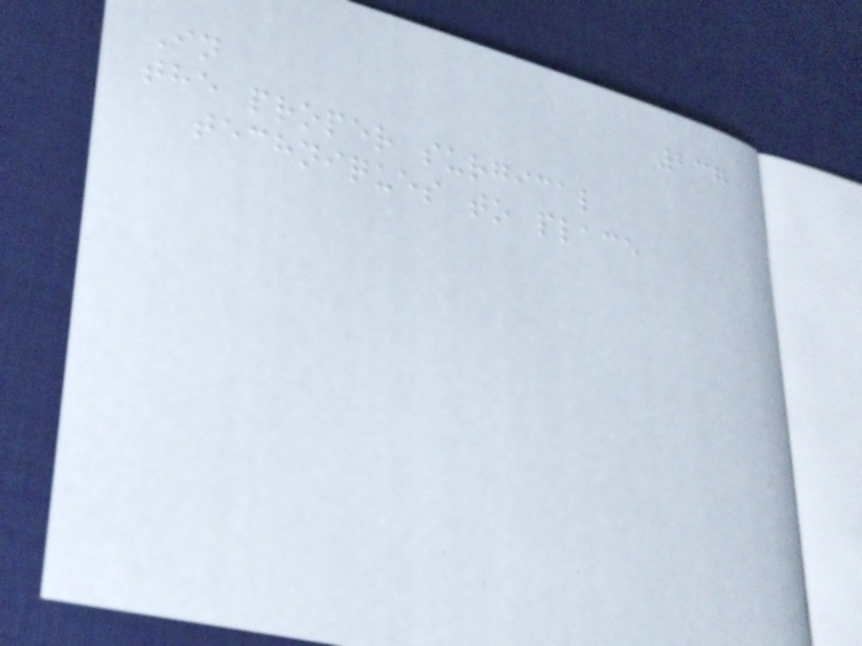237
In
the proper surgical
techniques to place
